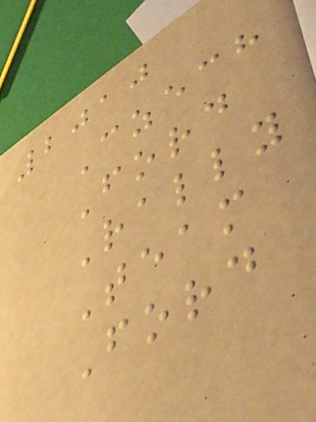2010
Czech
Ford
Rally
Team
Ford
